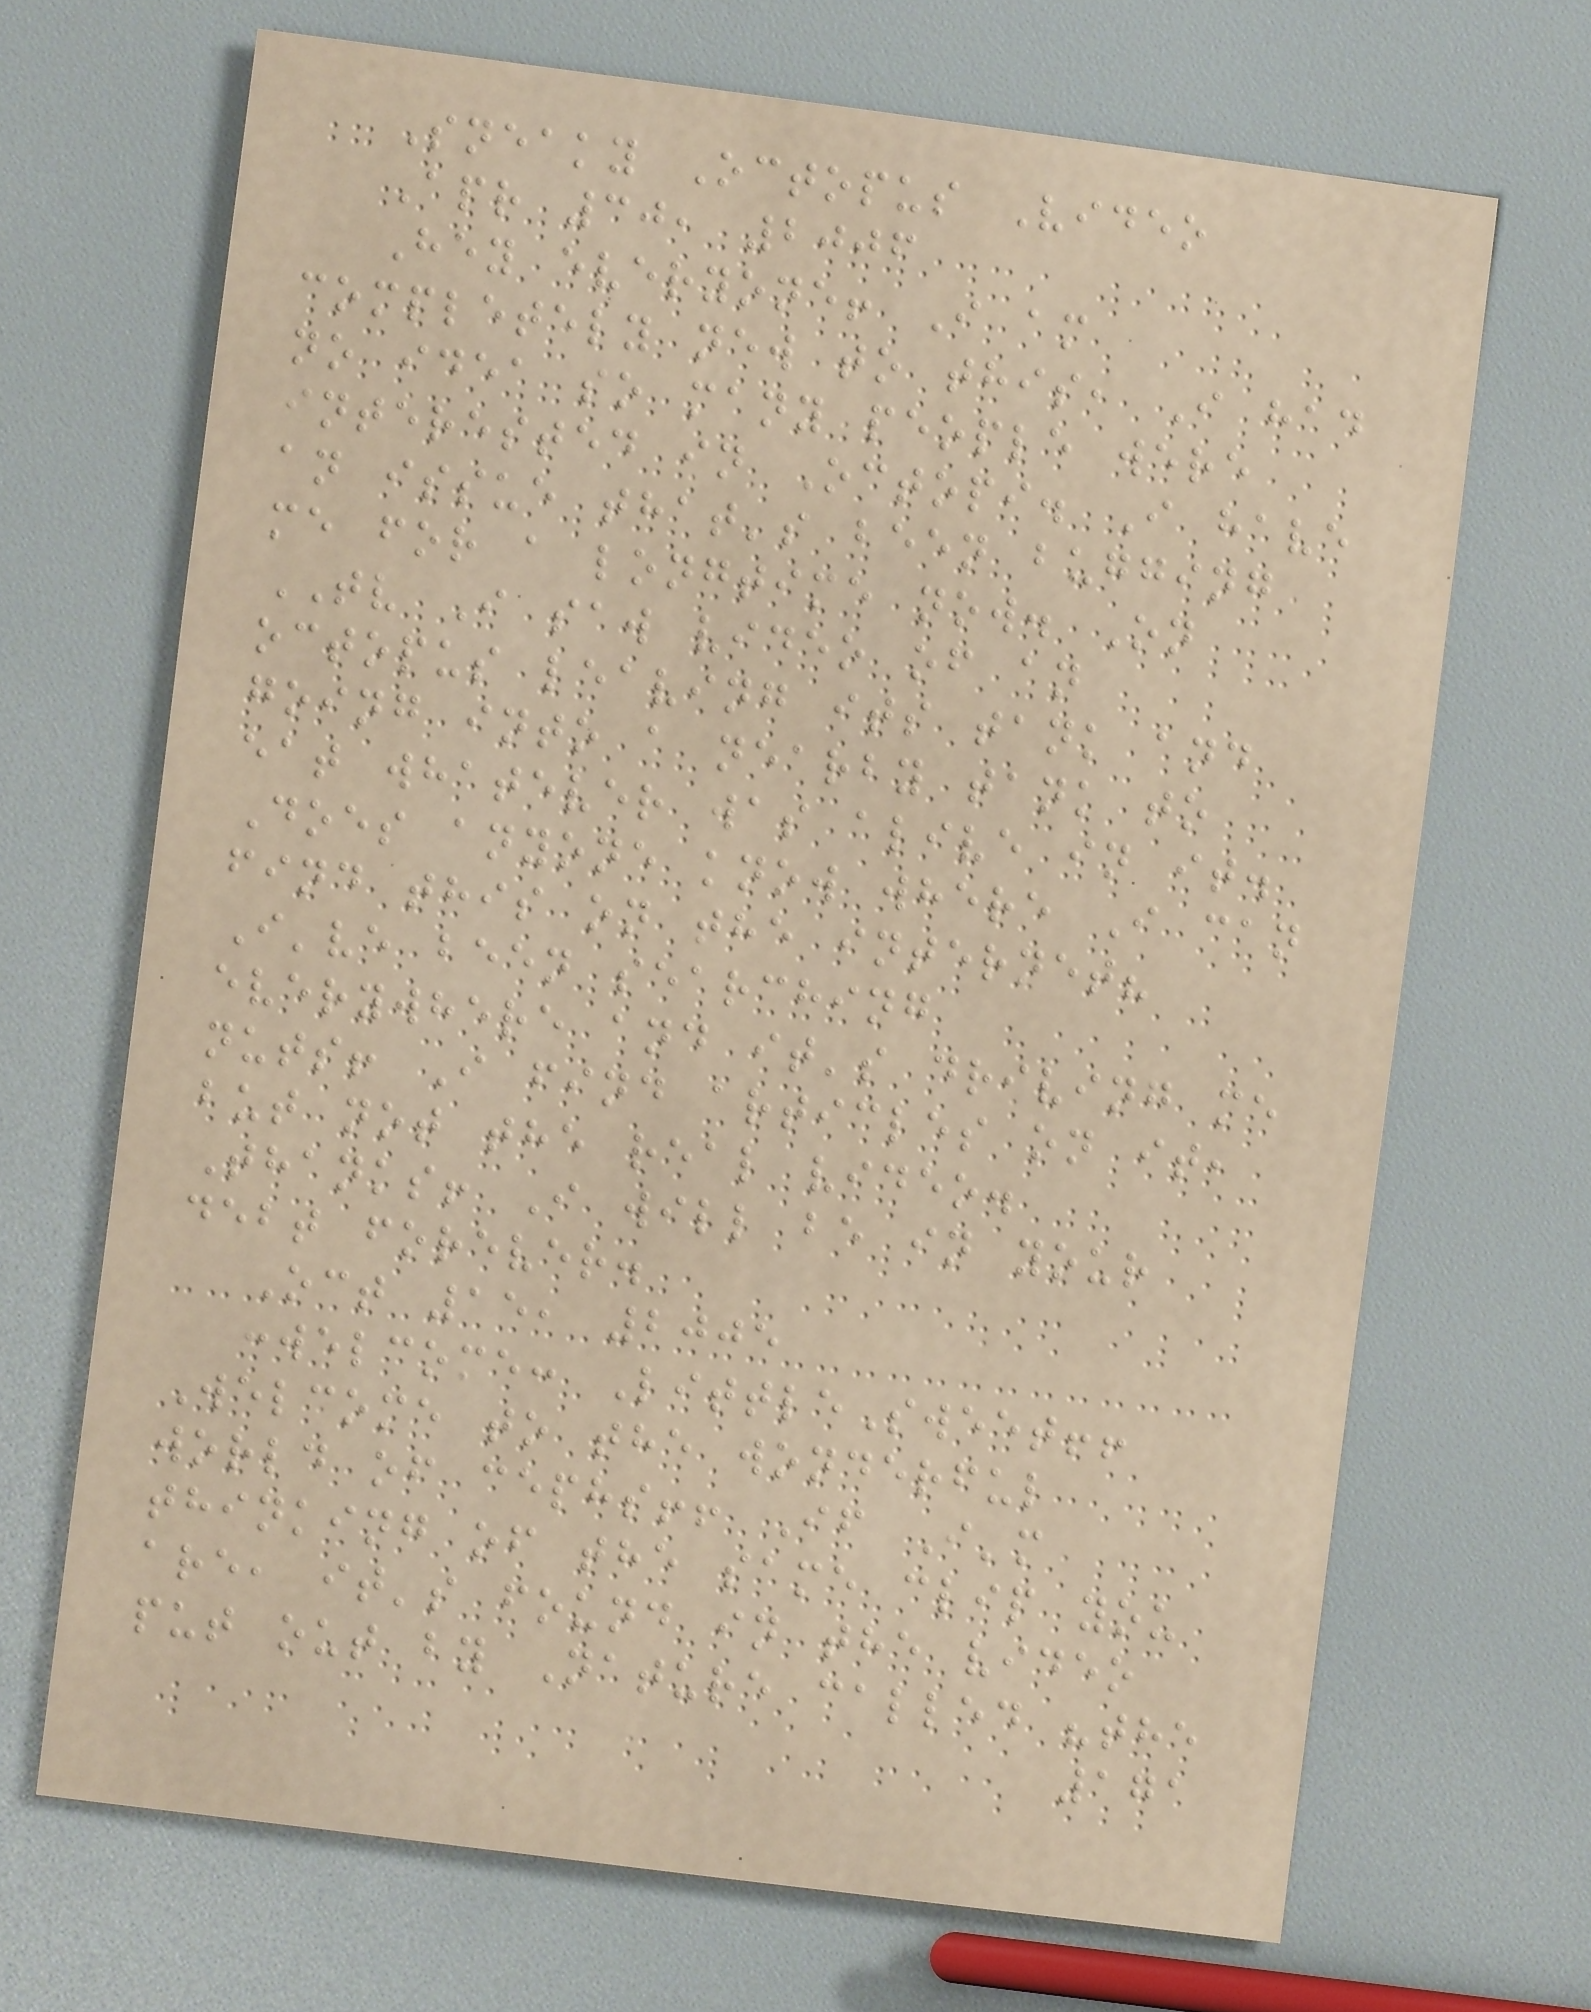Sneaky Octopus Video
Apr 30, 2006
Hey everyone! I am
completely new to this, I had
no idea so many people were
interested in Octopi. I have
an issue that's been bugging
me for a longtime now. On
TV I saw video of an
octopus leaving its tank and
going into a nearby tank to
eat whatever was alive in it.
Does anyone know where I can
find this on the internet?
I've been searching
everywhere and it's driving me
nuts! I find articles on it,
but not the real video.
Thanks! I will be in your
debt forever.
Oct 15, 2005
:welcome: LittleSweet!!
Welcome to the wonderful
world of cephs!! If I'm
thinking of the same clip you
are, it's found in the video
put out by Nature called "the
171
